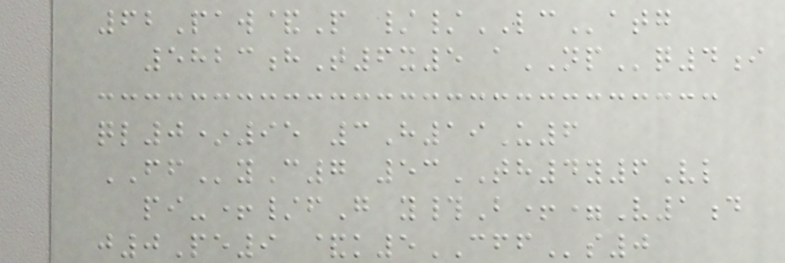62Paw&P //LCatg
5823hT6x5 aNPq4i
ql0*95 3H19U6
FFyC7 53TH4y6Vl
pi-+/fG y#B+=V1d
j0Pe9 &k5CFFs0
